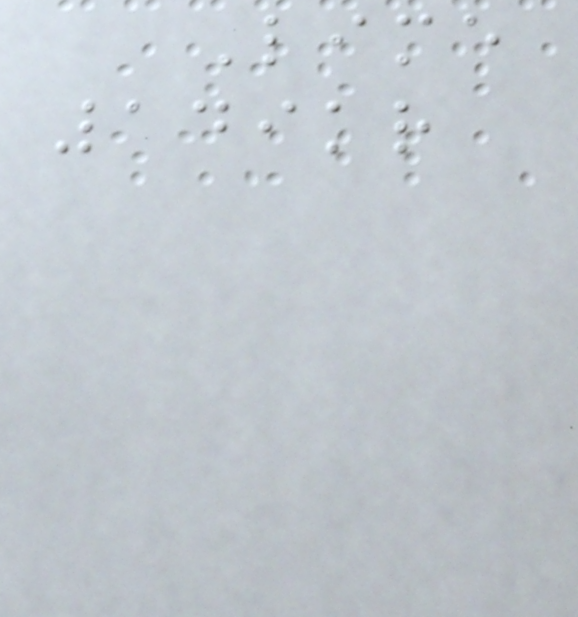Lime
149kr
